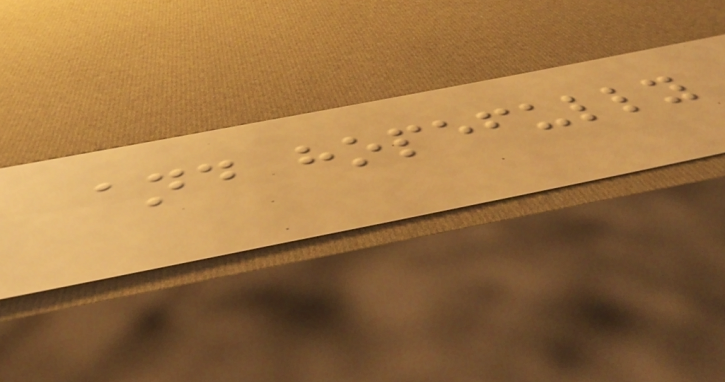and hopefully
